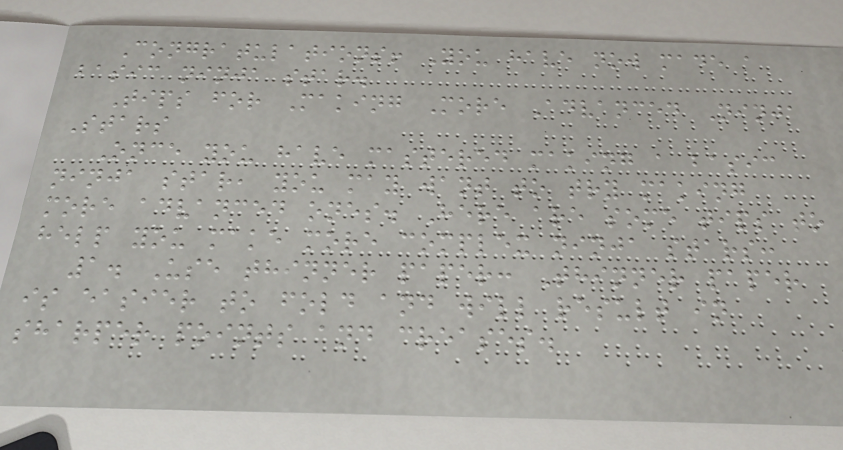Congratulations! You have now made a
basic ninja star.
Tips for Making More Advanced Ninja
Stars
Once you have mastered making a basic
ninja star, you may want to try making
more advanced ones. Here are some tips to
help you make more complex ninja stars:
1. Use thinner paper: Thinner paper
is easier to fold and will result in
sharper points and creases.
